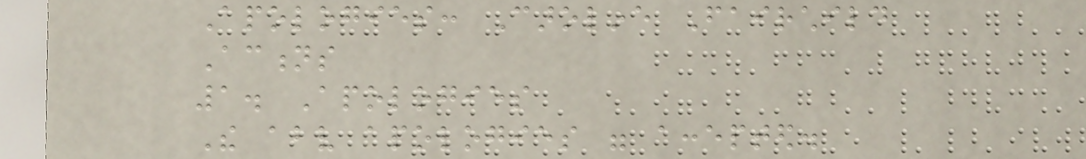Apologies: Caroline Fairchild
Actions
1. Apologies
The above apologies were accepted.
